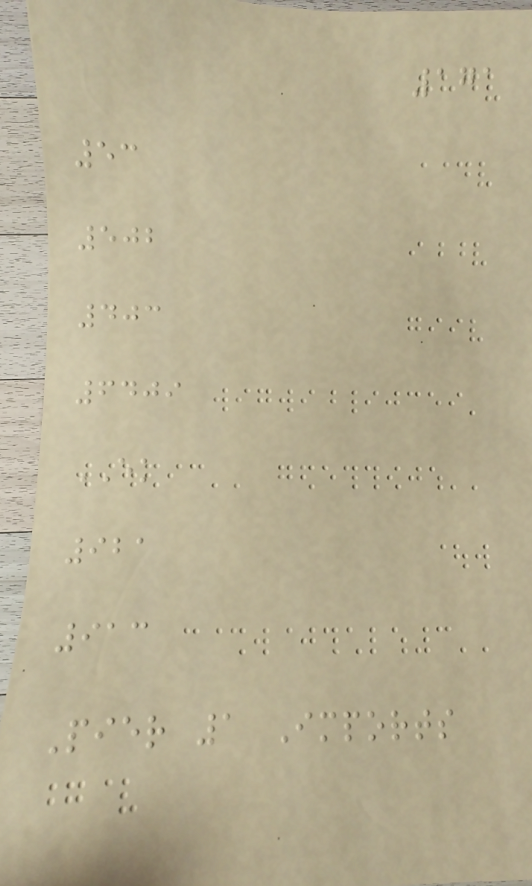171
53
502
403
6409
EK
921
913
Pier 1 Imports
